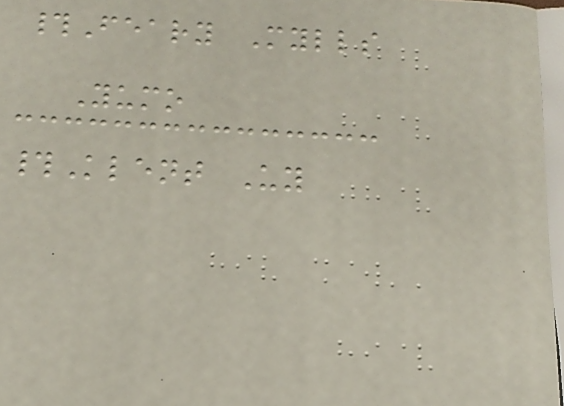#Feary Mylls
Yumo
#Klent Uy
